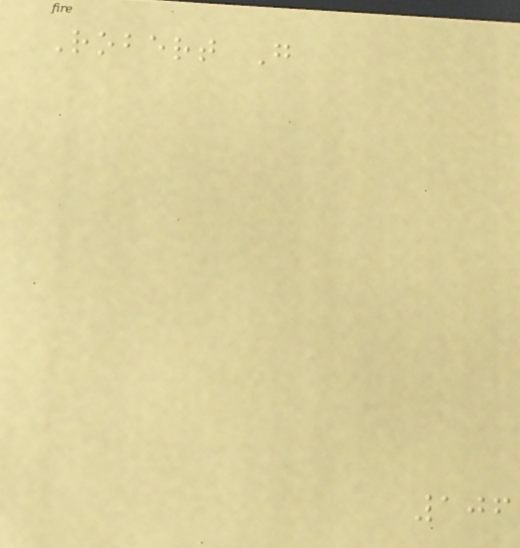Robert G
106
